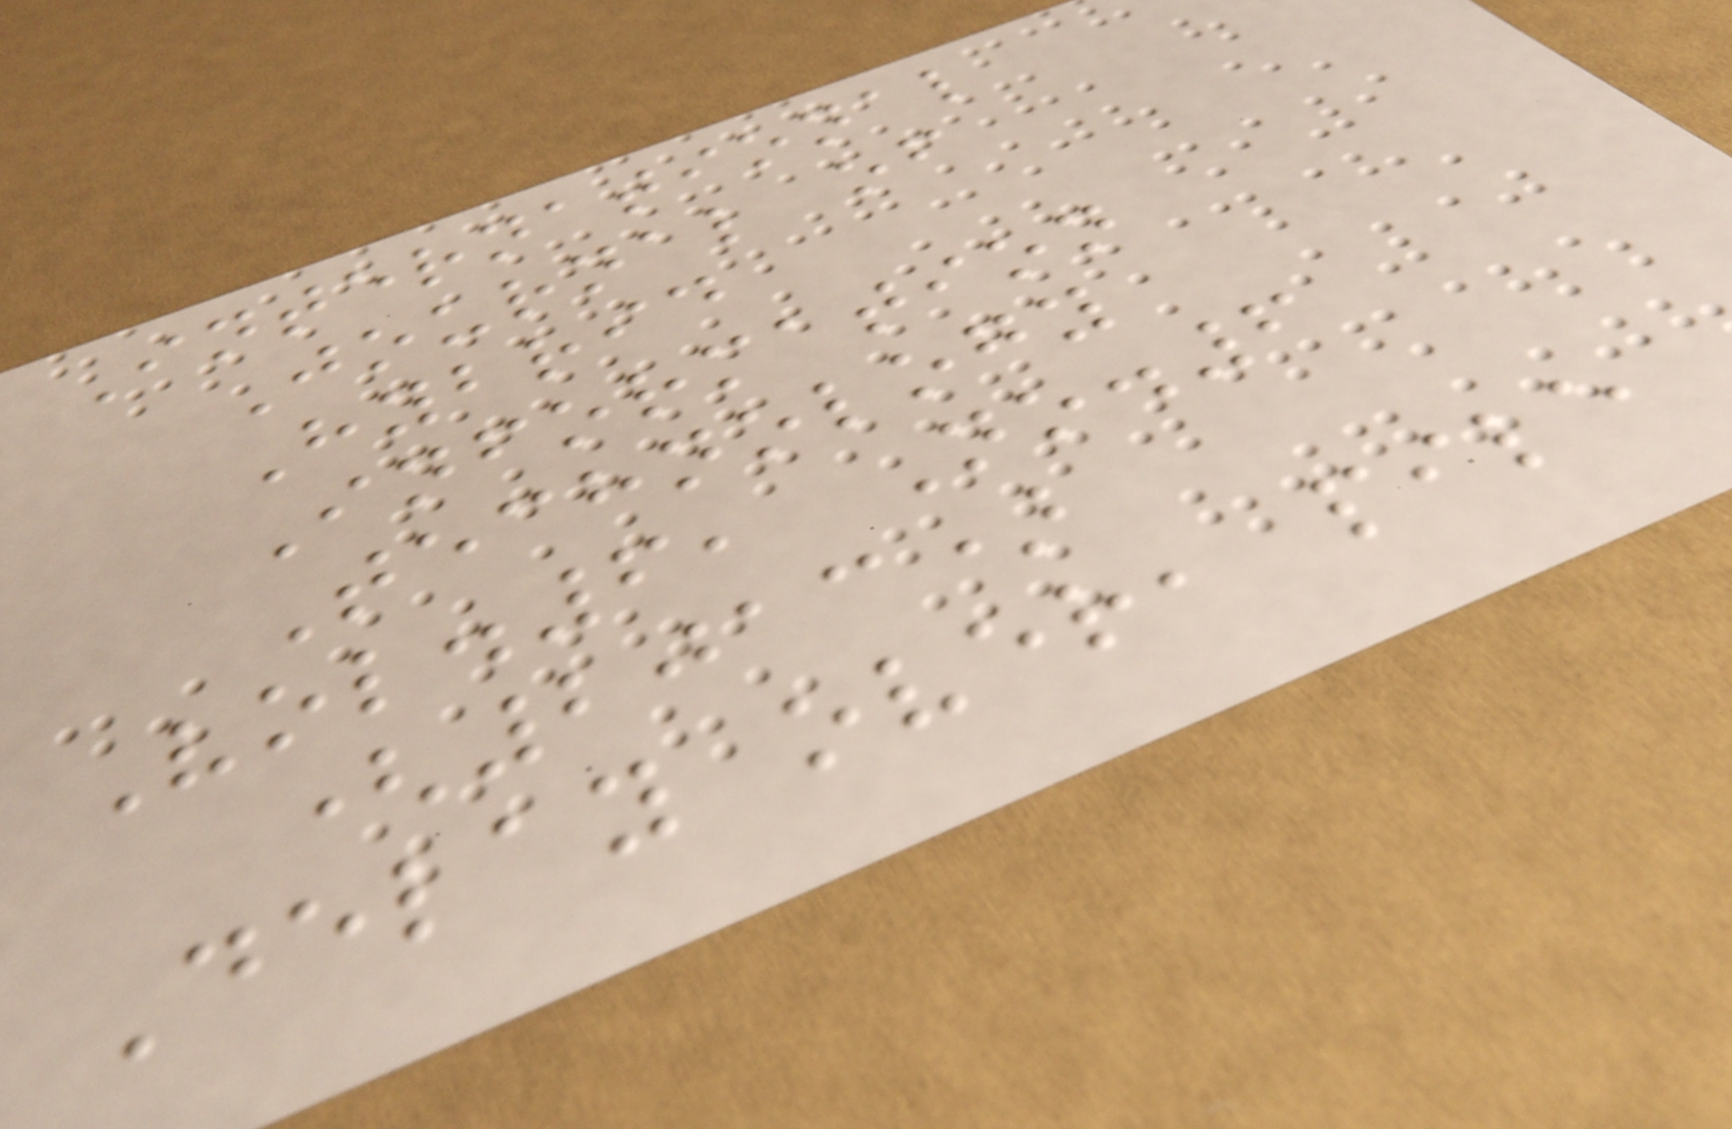International
Journal of
Hybrid
Information
Technology
Vol.6, No.6
(2013)
Delay over, pile
